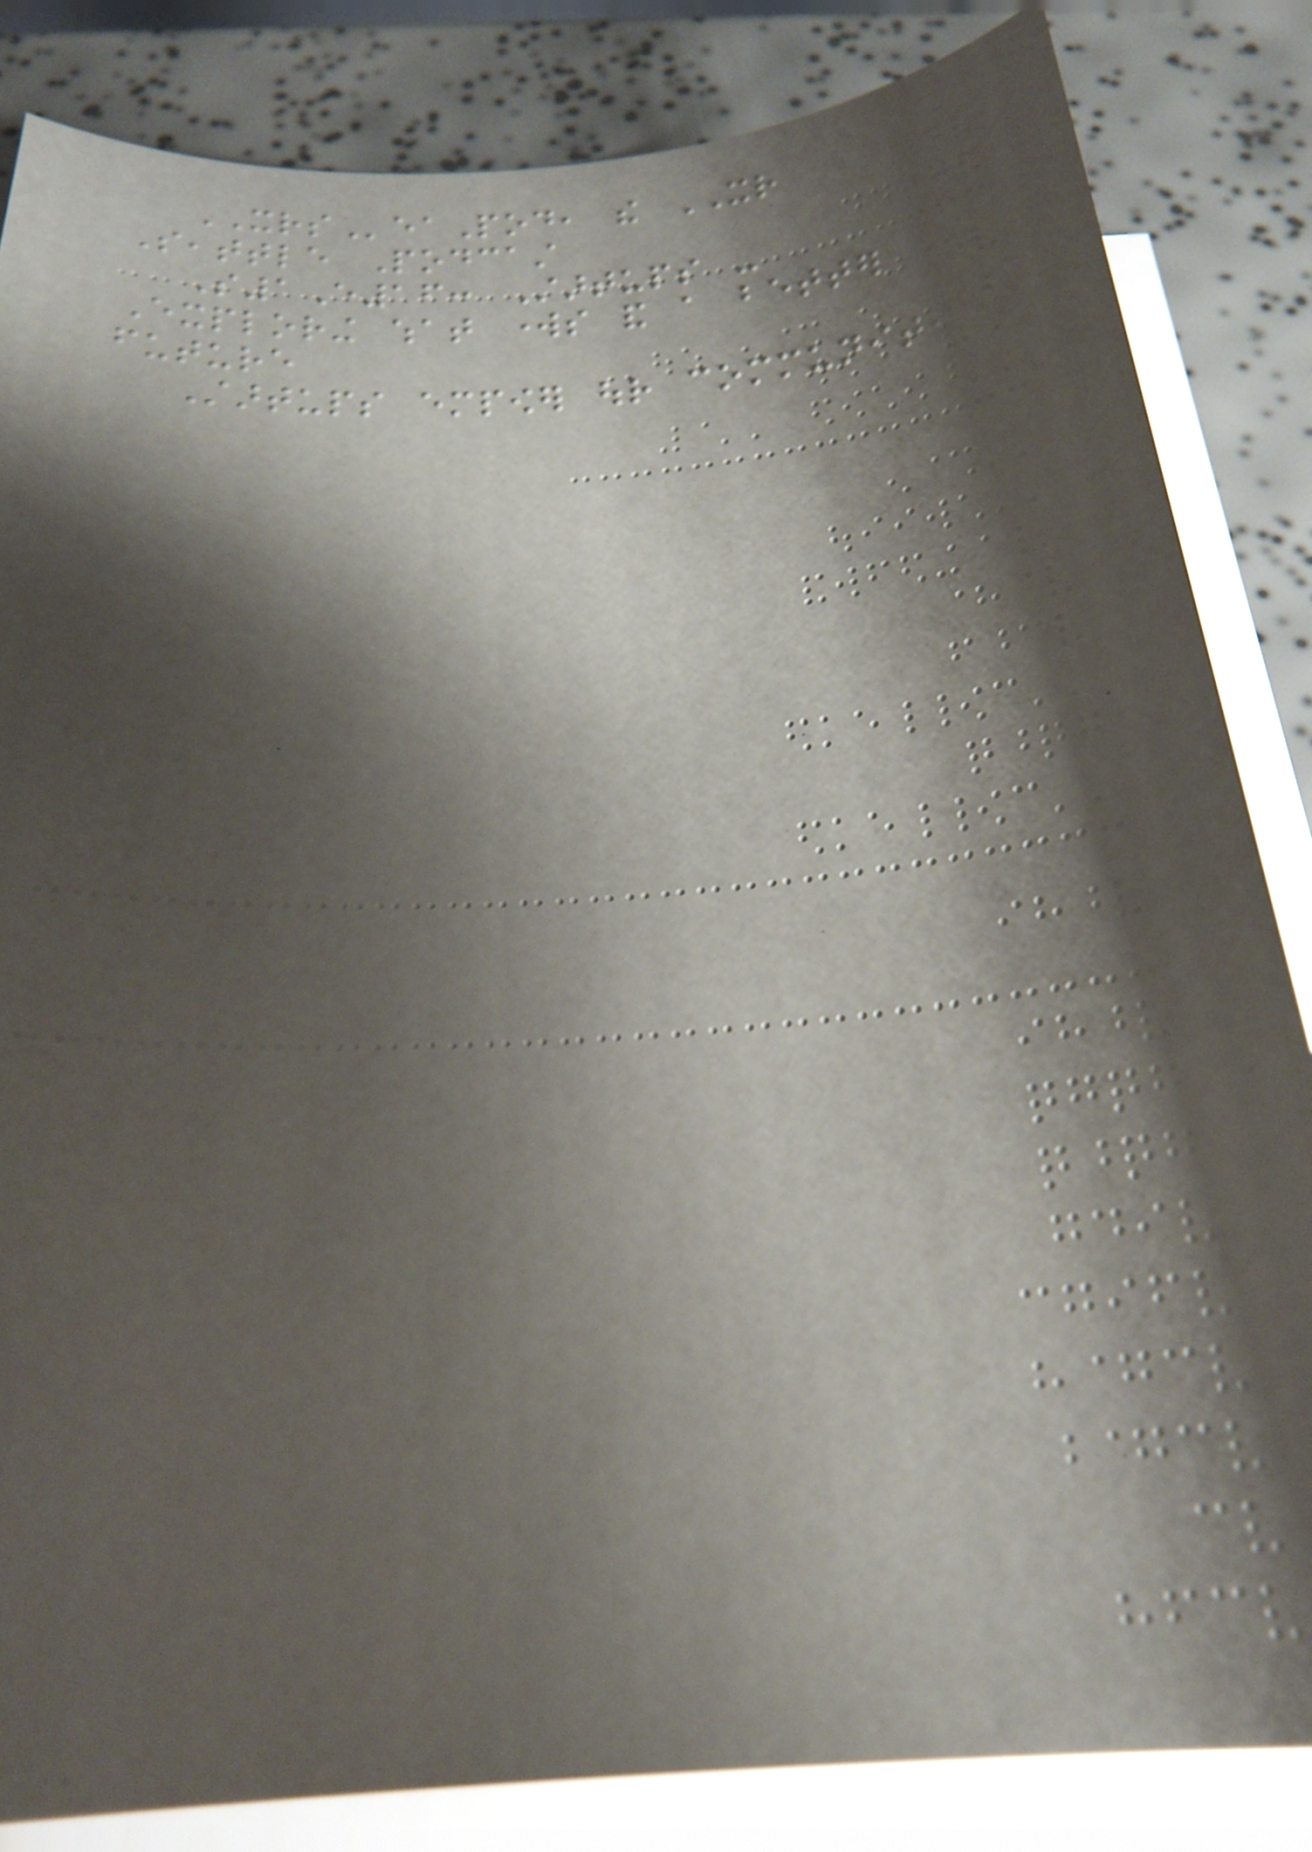XRSeaPod, the XR
Seattle Podcast
S1E16: Startups -
Exploring what works and a better
future
Startups empower our communities
